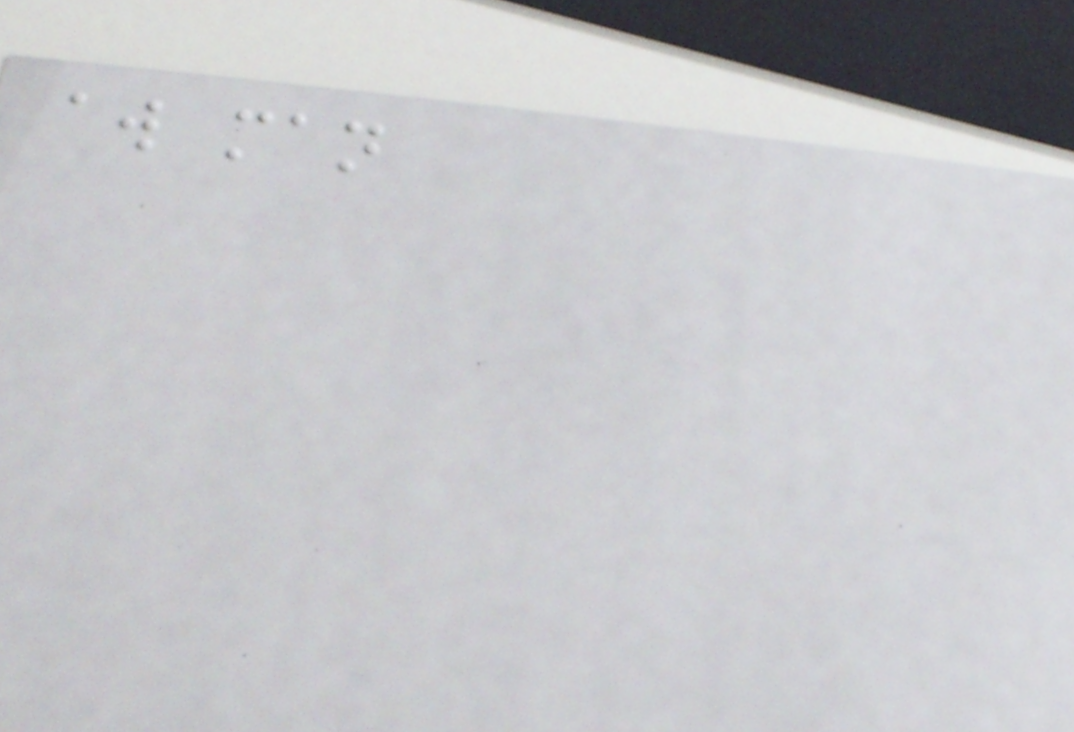aw man
